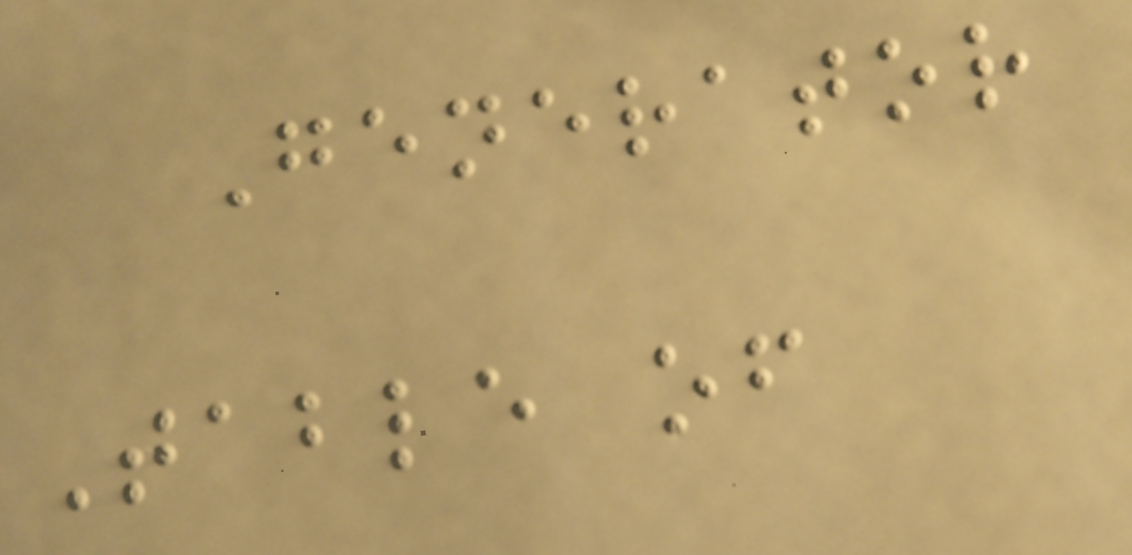Generator
Table of
